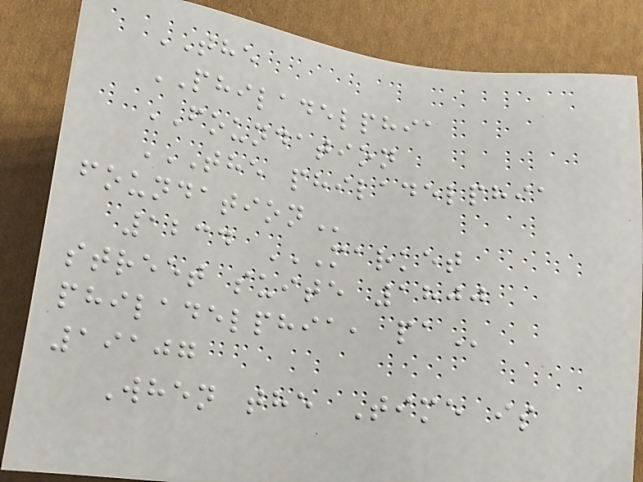THE
PHILADELPHIA
FOUNDATION
THE PHILADELPHIA
FOUNDATION
1234 MARKET
STREET SUITE 1800
PHILADELPHIA, PA
19107
When the Time is
